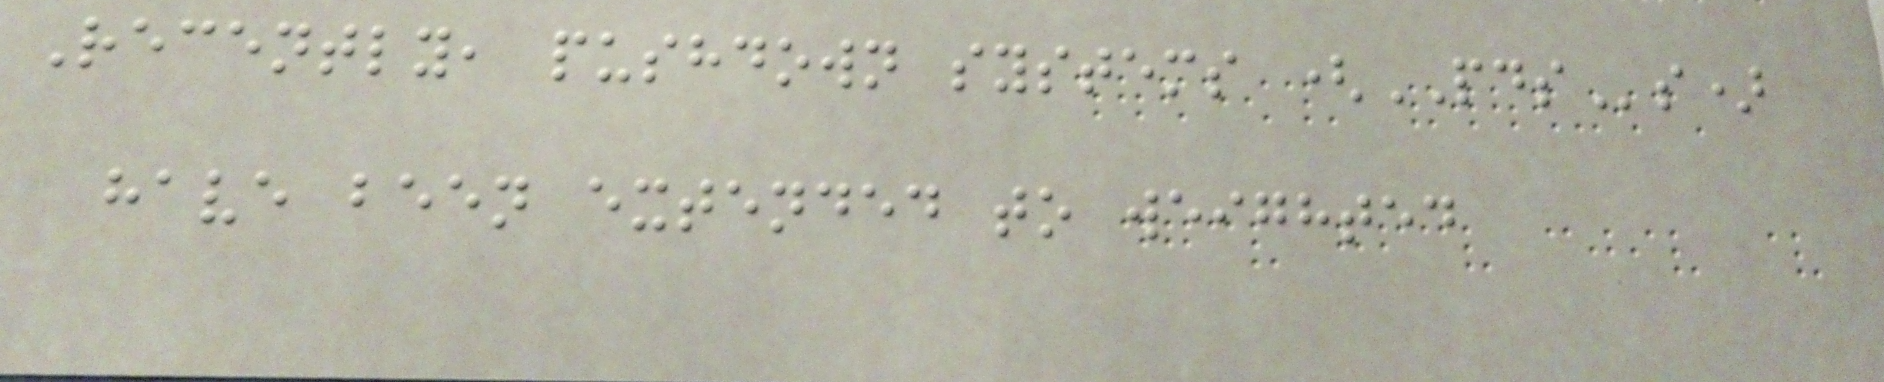Recently, pushdown systems (PDSs)
have been extended to weighted
